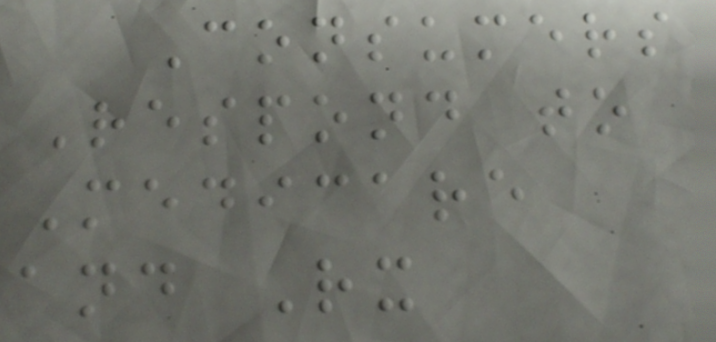Consumers
Respond to
Medicare
and Rx
